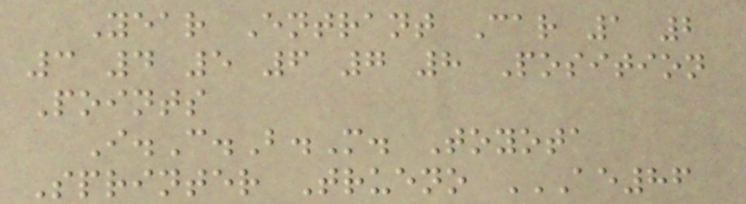Year Entrant Car 1 2
3 4 5 6 7 8 Position
Points
I.C.B.M. Toyota
Sprinter Trueno AE86
